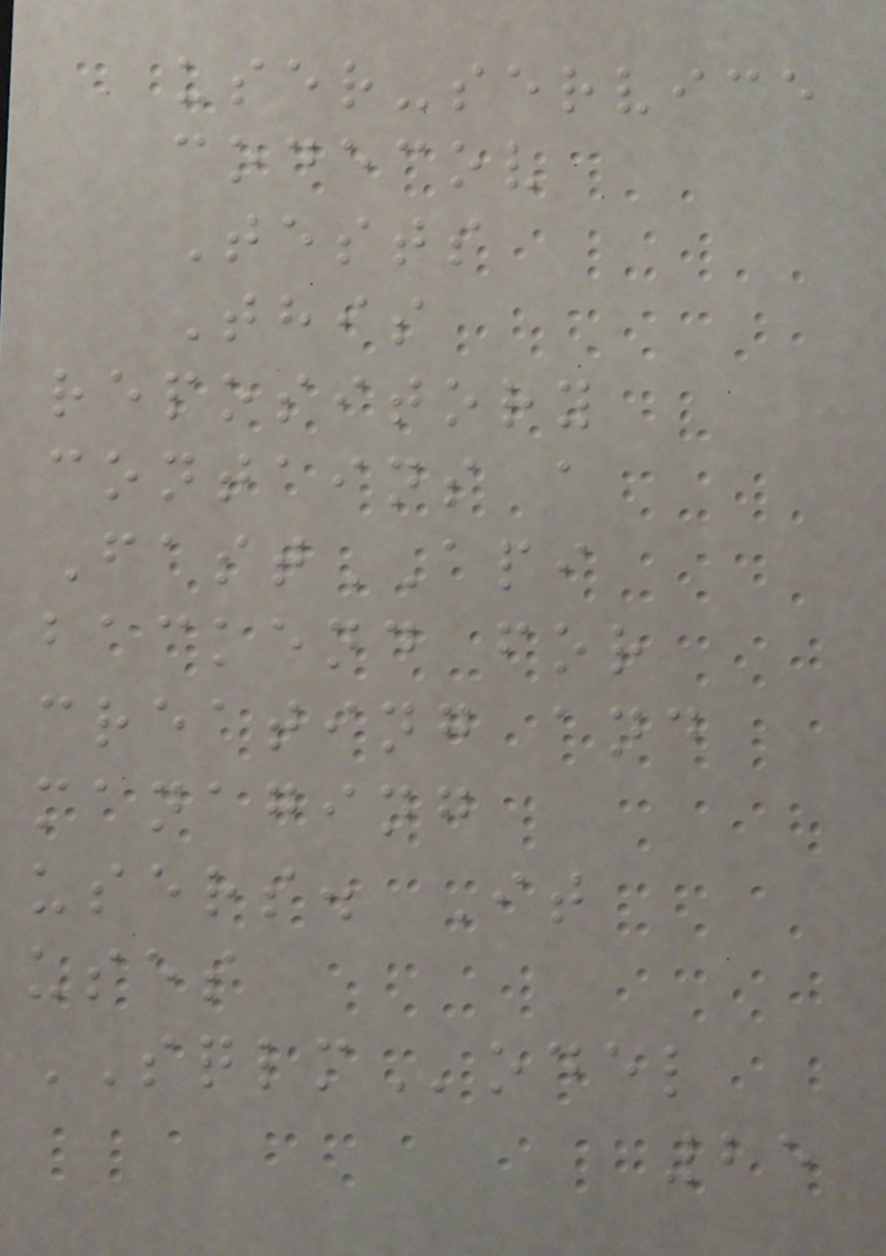user-service
codecov
Tests
This
repository
contains a
FastAPI
backend for
creating and
managing
users. It
uses
SQLModel
25
